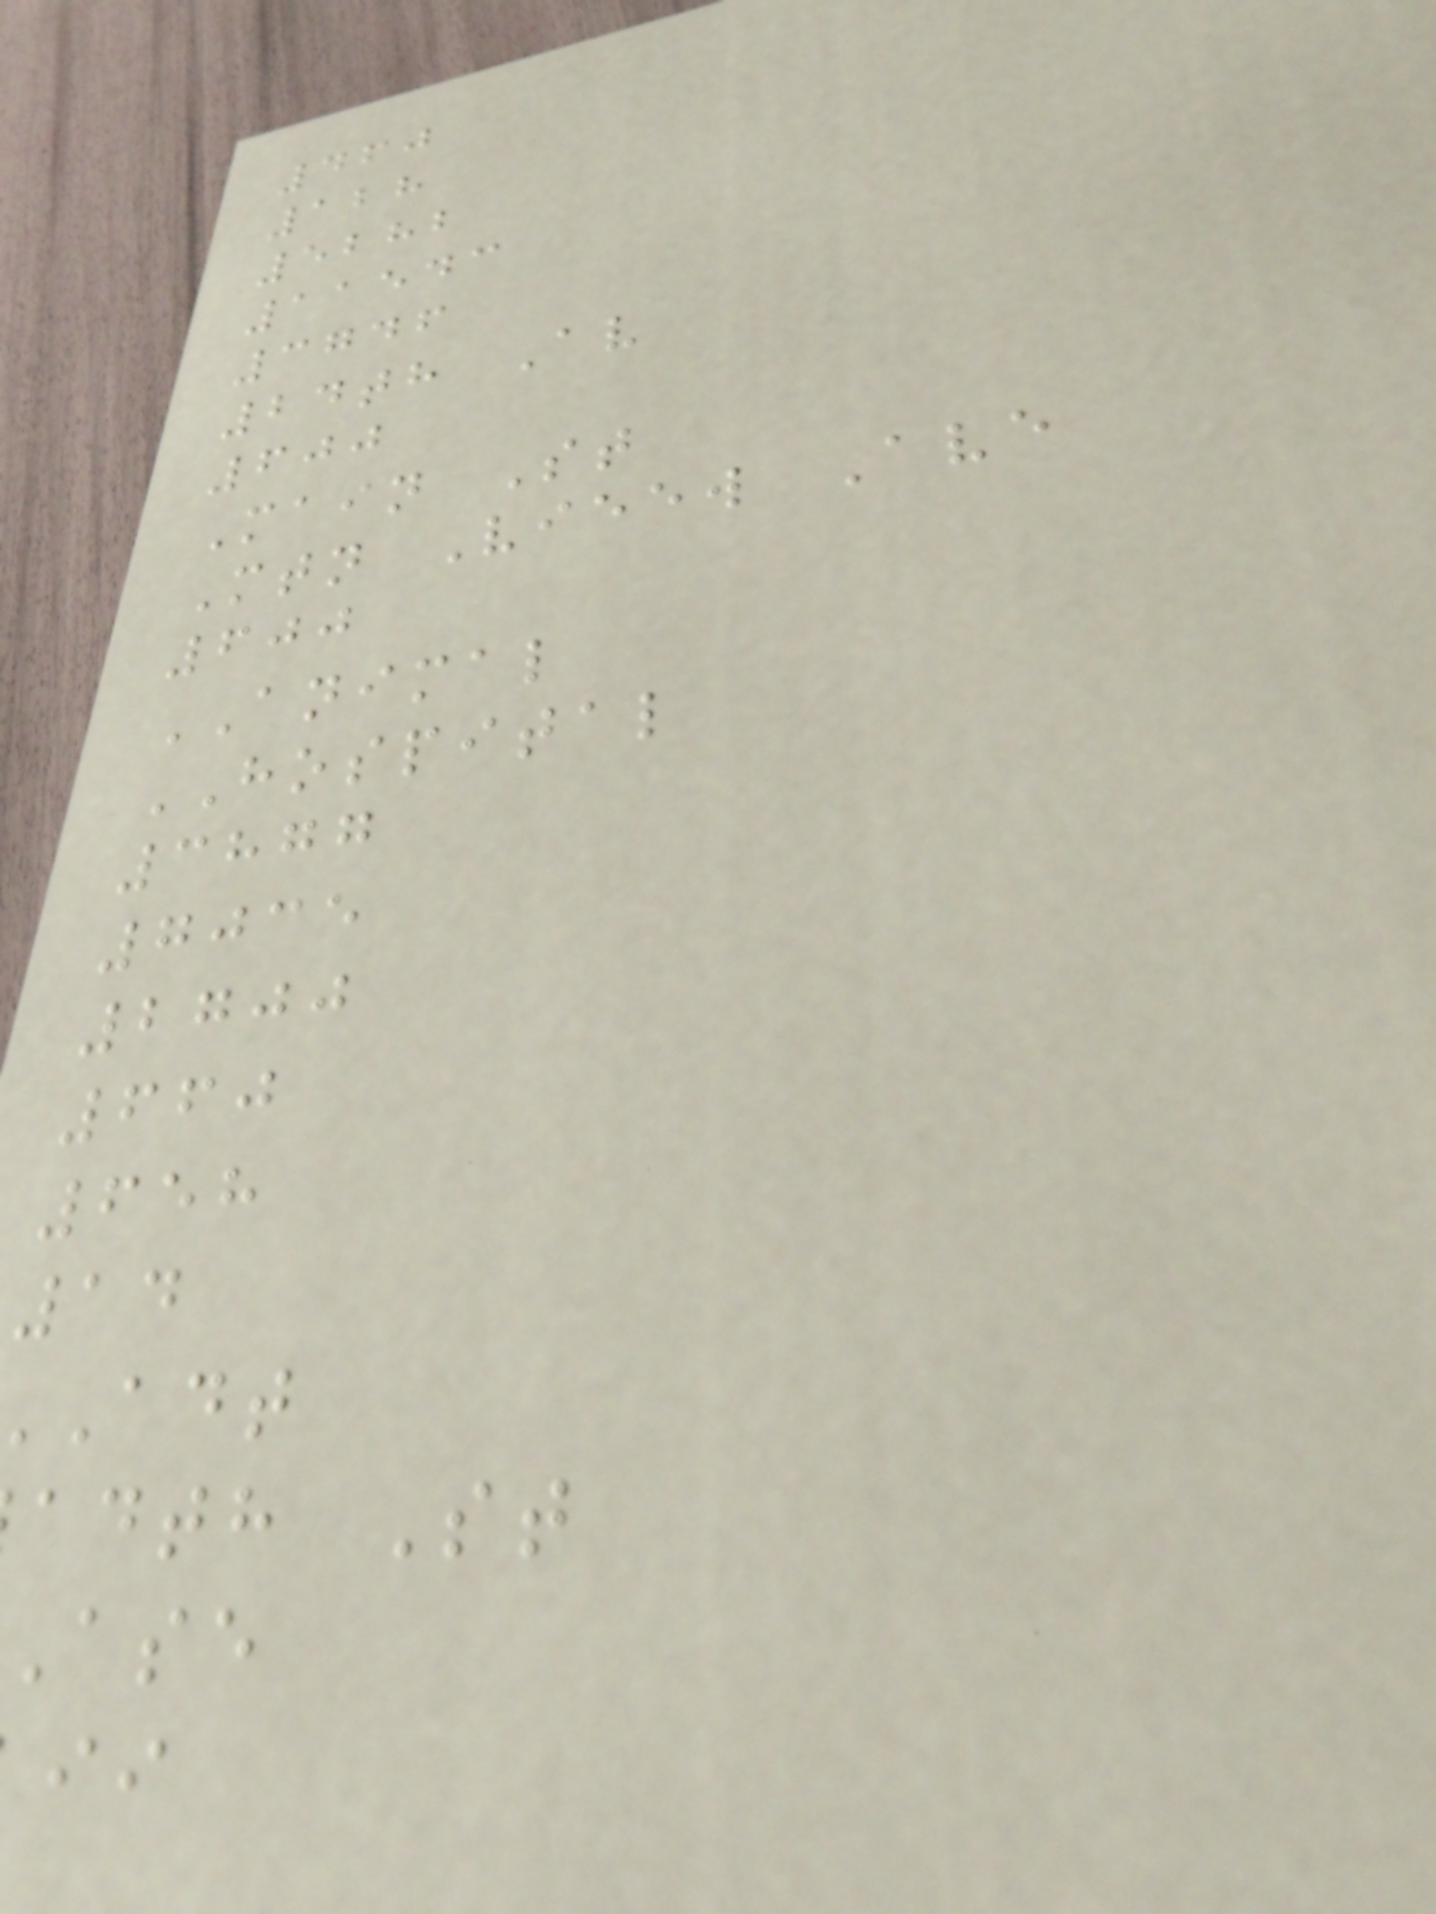460
128
5282
11543
3746
24th Av
600
Main St
Mtn Vieew Ave
600
ANIMAL
HOSPITAL
3877
7035
2700
660
658
14
adth St
